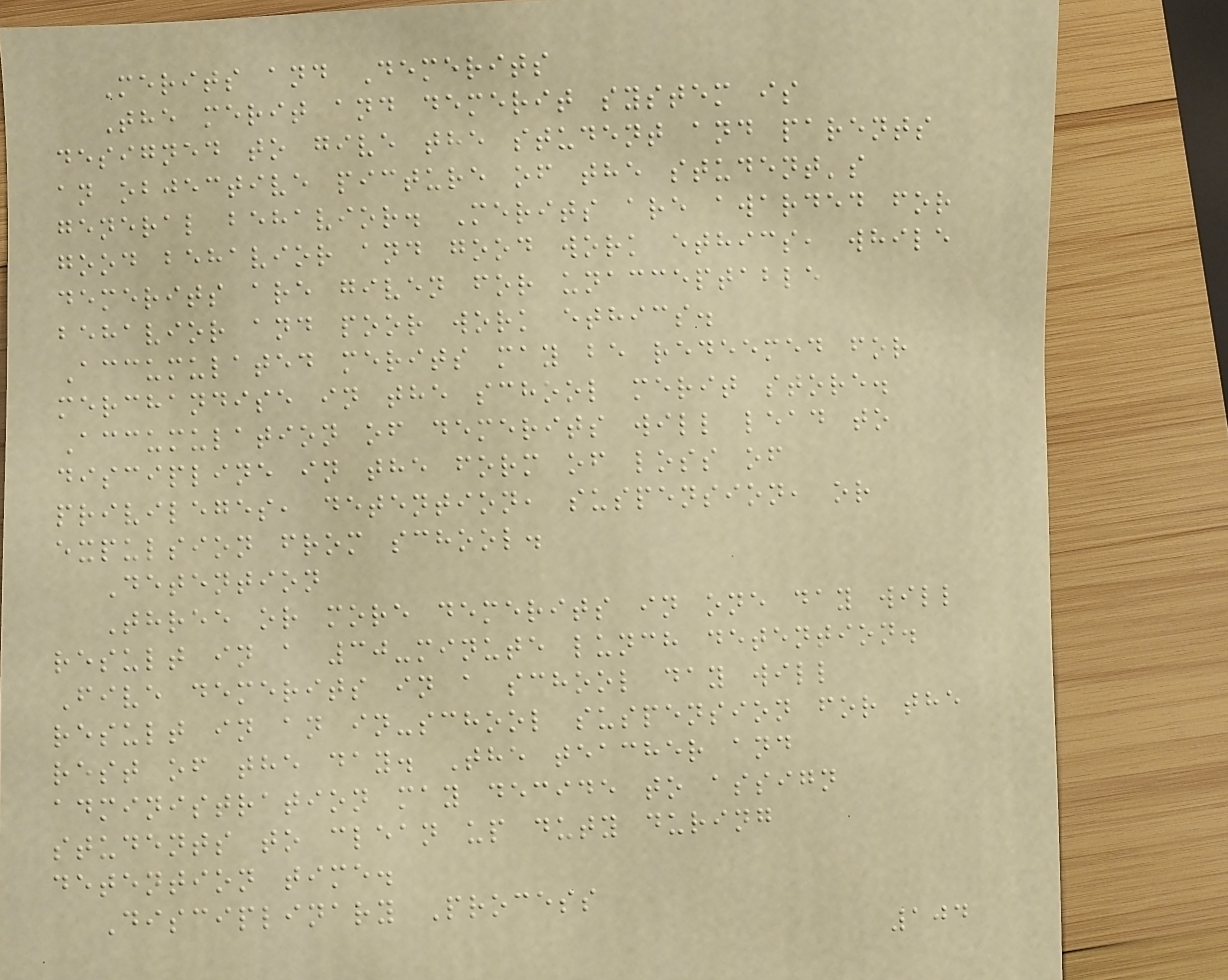Merits and Demerits
The merit and demerit system is
designed to give the student and parents
an objective picture of the student's
general behavior. Merits are awarded for
good behavior and good work ethics, while
demerits are given for unacceptable
behavior and poor work ethics.
Accumulated merits may be redeemed for
merchandise in the school merit store.
Accumulation of demerits will lead to
discipline in the form of loss of
privileges, detention, suspension, or
expulsion from school.
Detention
Three or more demerits in one day will
result in a 30-minute lunch detention.
Five demerits in a school day will
result in an in-school suspension for the
rest of the day. The teacher and
administration may decide to assign
students to clean up duty during
detention time.
Disciplinary Process
104
